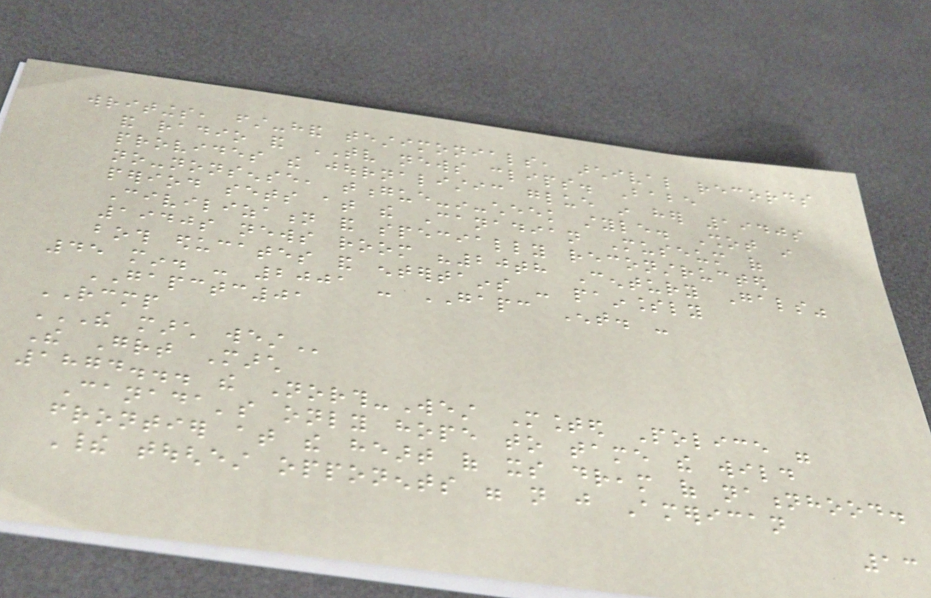writings, first-hand testimonials, archival records
and radio and TV news clips. Babe
provides the journalistic glue in her 1940s
no-nonsense, tongue-in-cheek style. Shot in
period sets at the Canadian Museum of
Civilization and specially reconstructed
1940s news room "20th Century Gals"
both educates and entertains - painlessly
45 min. - 2001 - GAPC Ent. -
GAPCTC01
RCMP
THE MARCH WEST
The Great March
1874... the North-West Mounted Police were
Canada's only hope to tame the wild
frontier at the heart of its dream of nationhood.
Their toughest opponents were not just American
13
